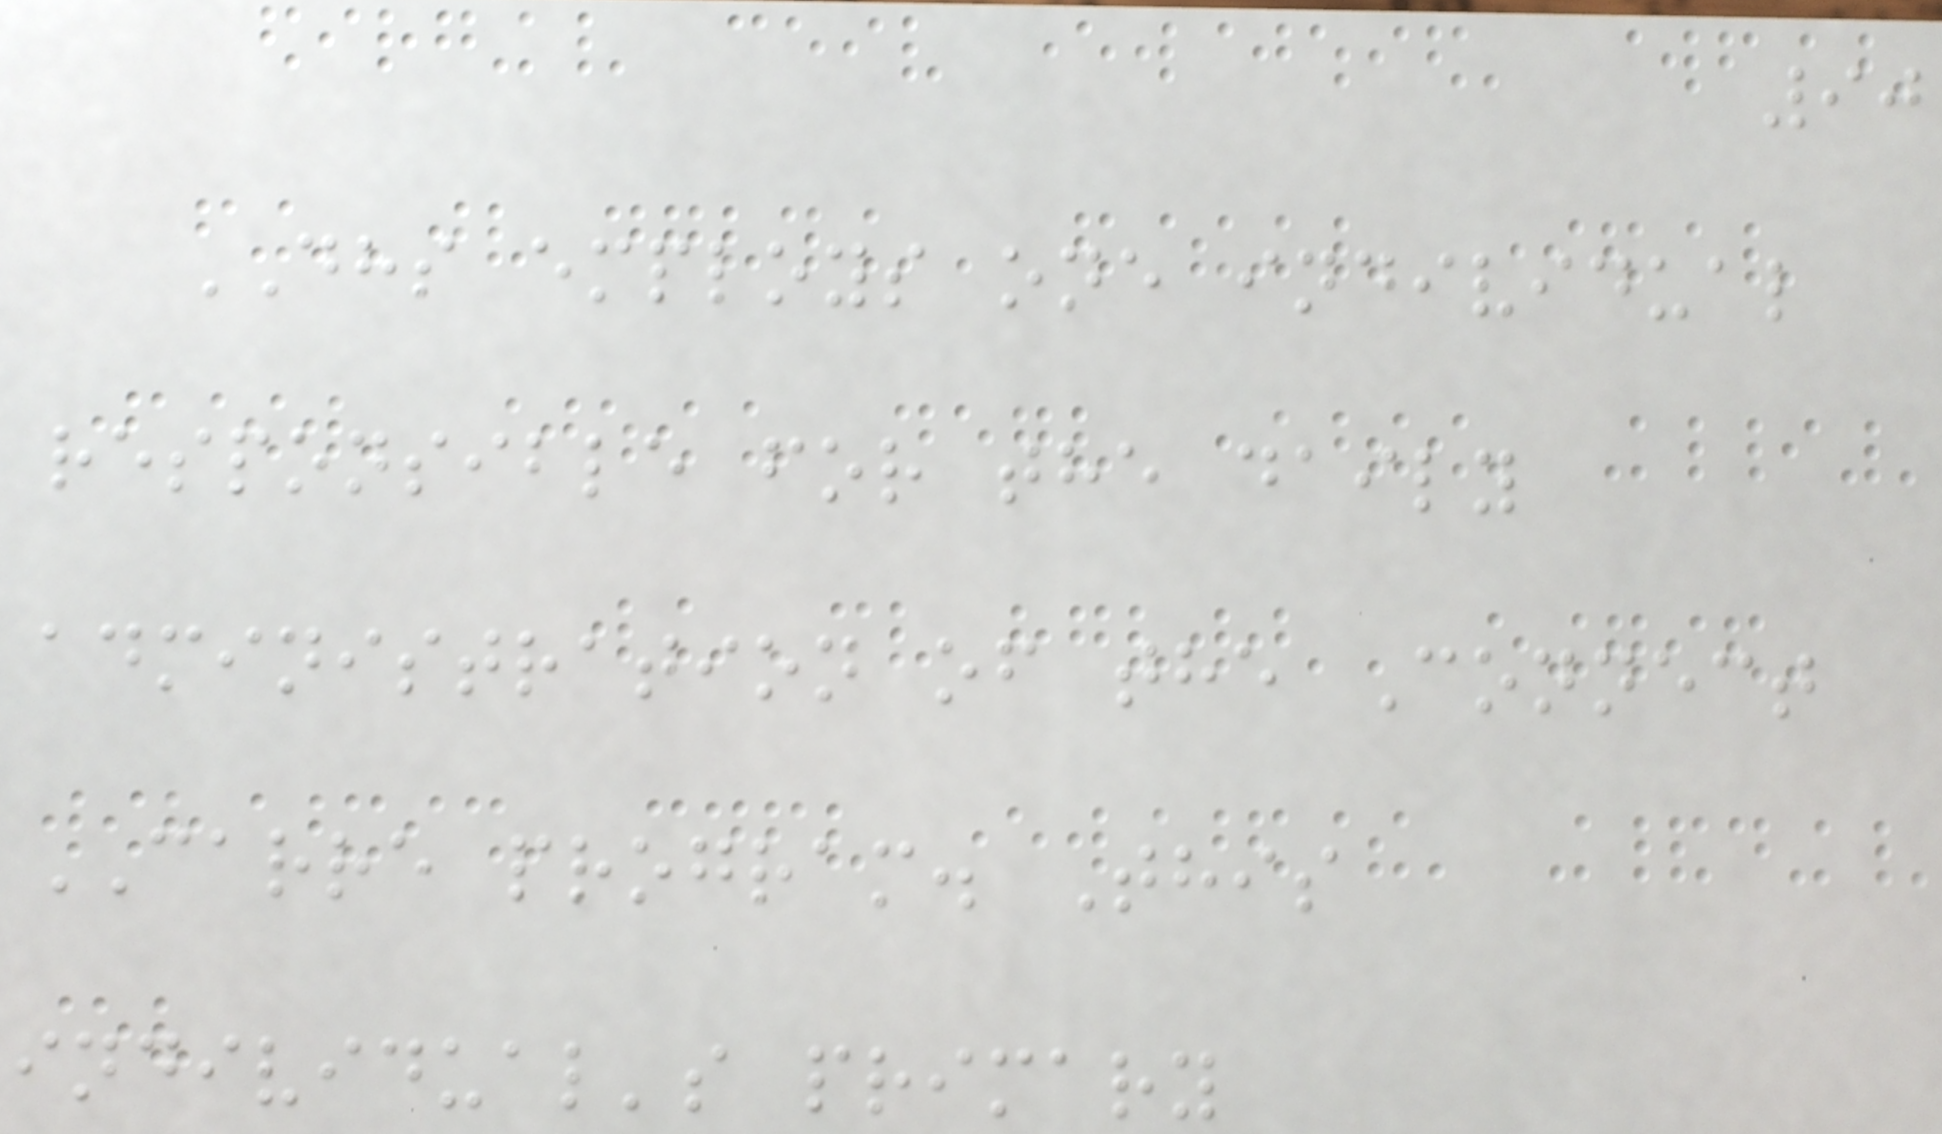90
DHS employs one individual
responsible for the daily
administration of the Connect
CARRE program. This
individual's primary
